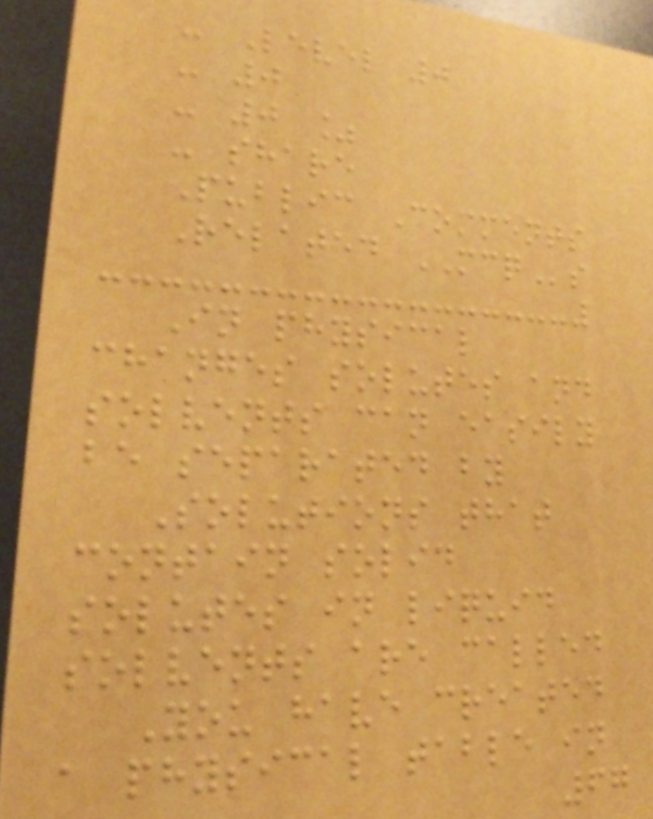- Level 0
- 0
- 0 %
- share
Public Comments
Related MCQs
In physical
changes solutes and
solvents can easily
be separated by
Solutions that
contain solid
solutes in liquid
solvents are called
You have created
a physical table in
67
